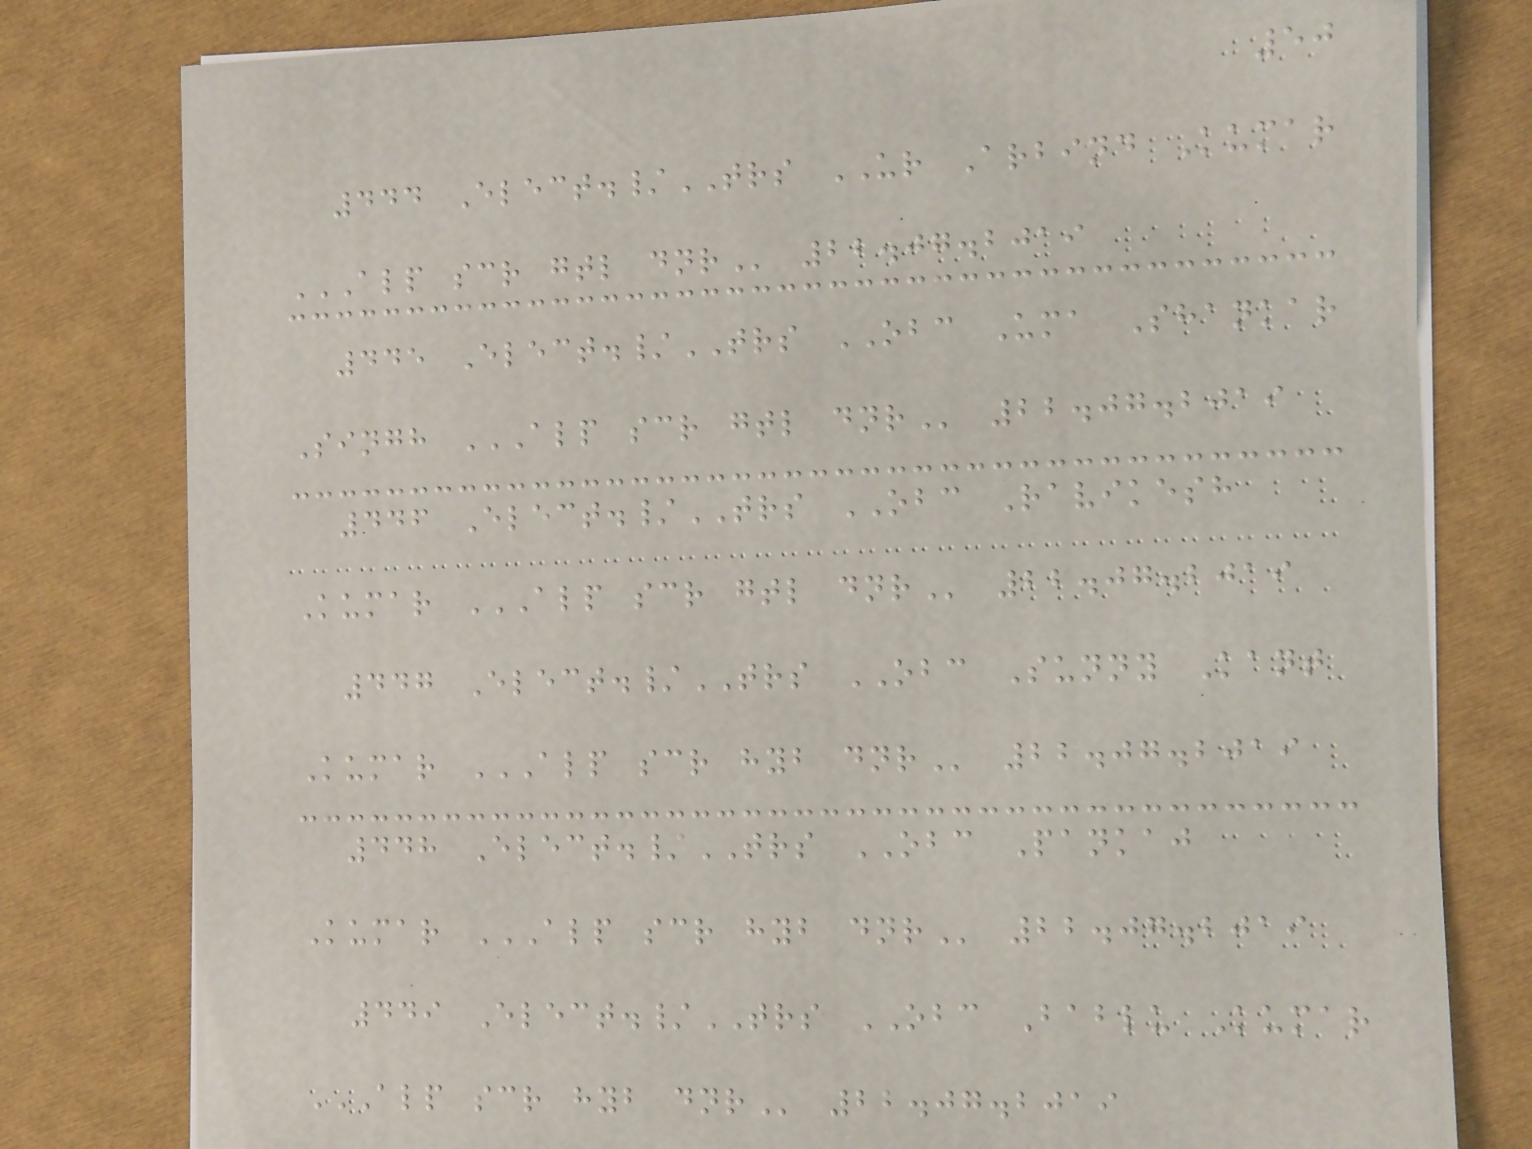50
444 Elect./TRS UR Arbind Kumar
ALP SCR GTL DNR 22.07.2019
445 Elect./TRS OBC Uma Shankar
Singh ALP SCR GTL DNR 22.07.2019
446 Elect./TRS OBC Ravikesh
Kumar ALP SCR GTL DNR 22.07.2019
447 Elect./TRS OBC Sunny Kant
Kumar ALP SCR HYB DNR 22.07.2019
448 Elect./TRS OBC Pankaj
Kumar ALP SCR HYB DNR 22.07.2019
449 Elect./TRS OBC Bablu Kumar
ALP SCR HYB DNR 22.07.2019
